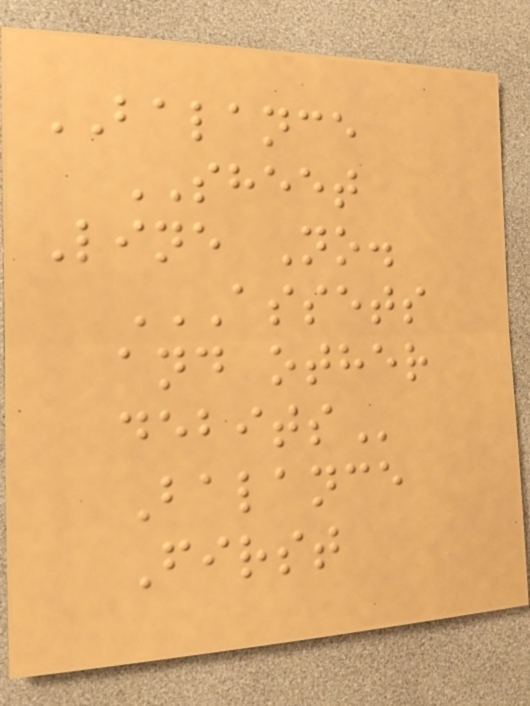BALANCE
SHEET
Line No.
ASSETS
AND OTHER
DEBITS
Balance
First
